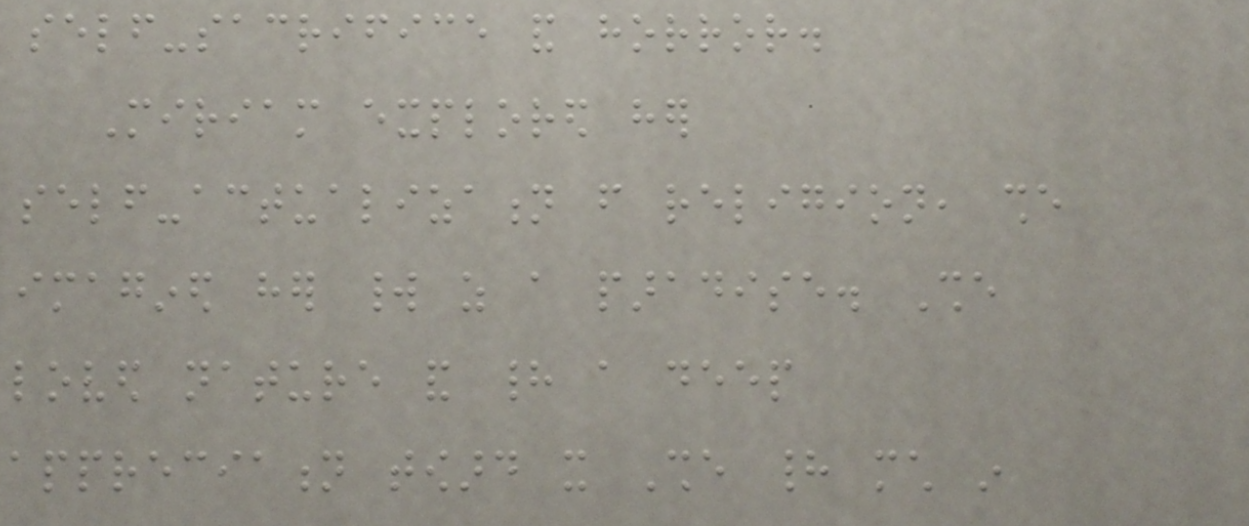self-sacrifice and horror.
Miriam explored her
self-actualization from religion, she
imagined her world as a paradise. She
loved nature and had a deep
appreciation toward it She had much in
